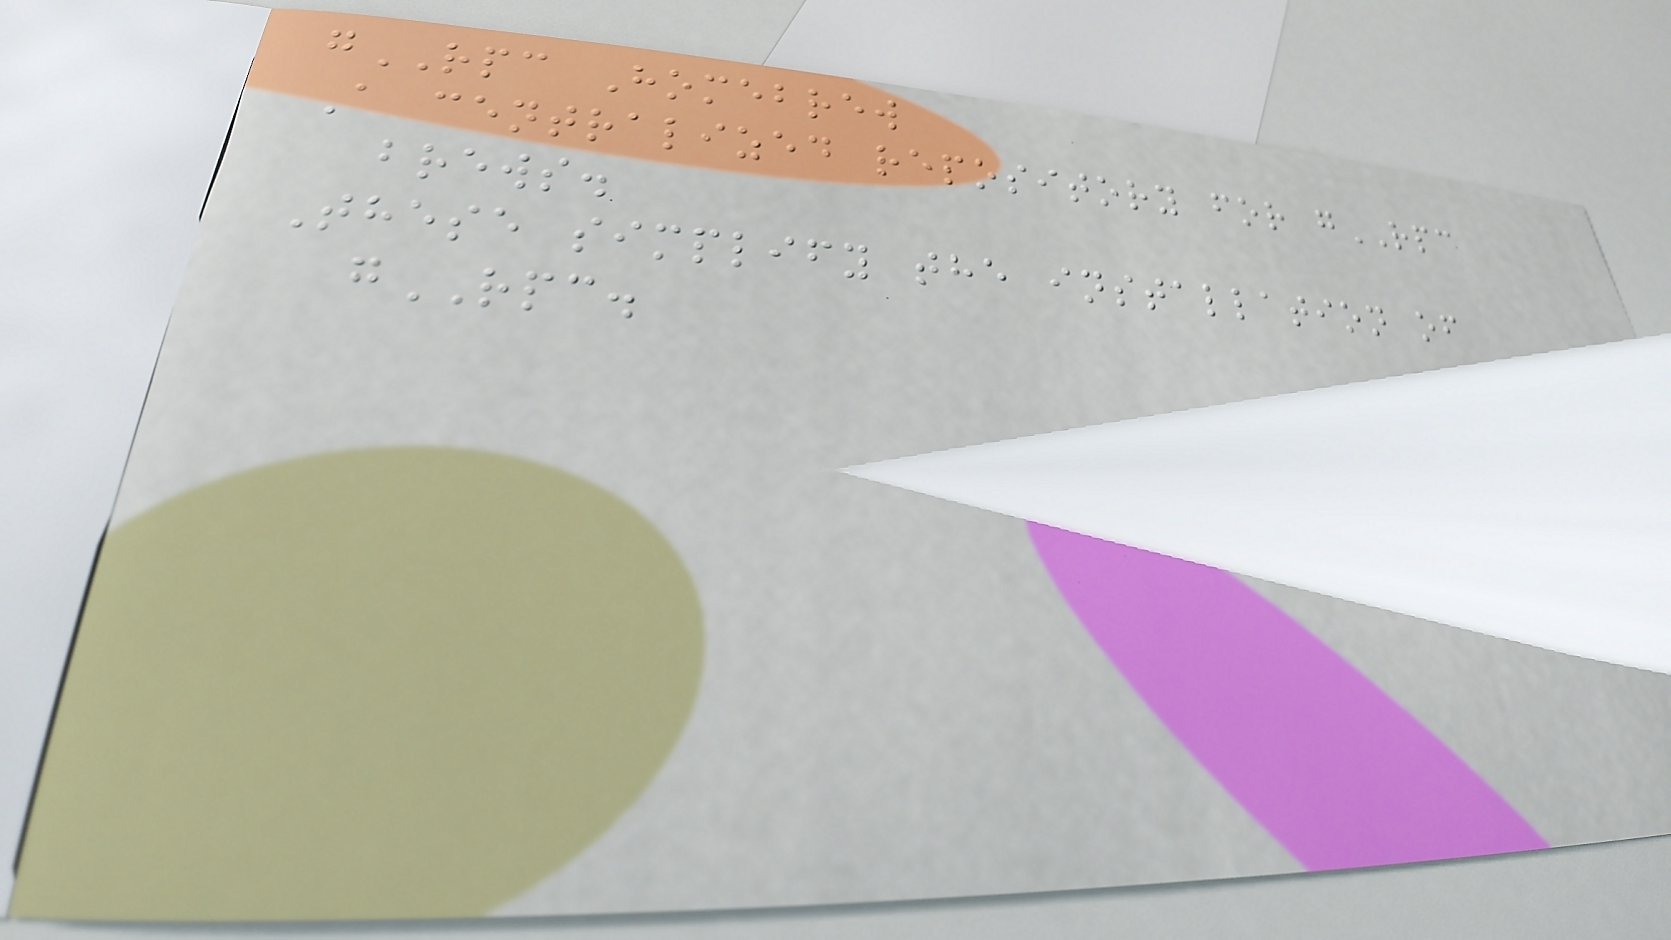gRPC Homebrew
A centralized repository for gRPC
brews.
These simplify the installation of
gRPC.
